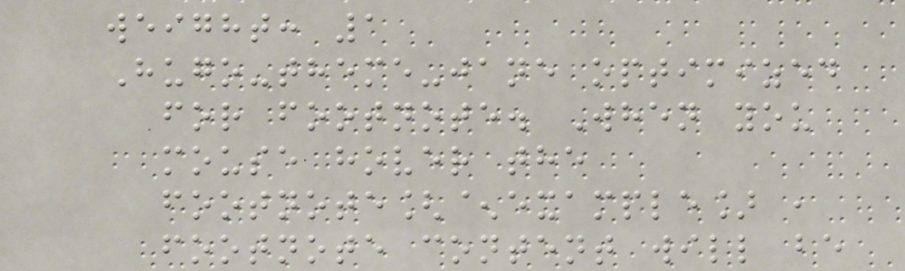weight: 1
Hugo-theme-jane optimized
for footnote. When you
mouse hover the
footnote[^example] ,
footnote content will be
